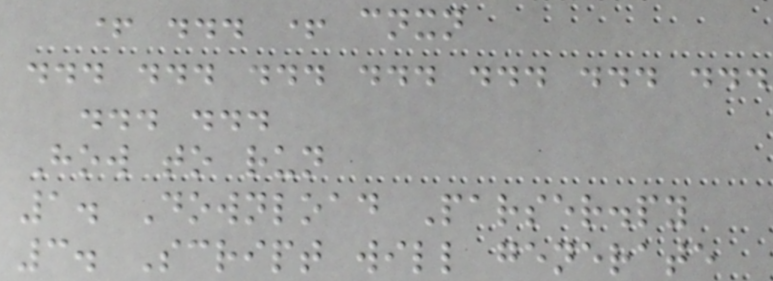+ ... + cnxn
... ... ... ... ... ... ...
... ...
How to run
1. Download Parser.py
3. Script will generate
